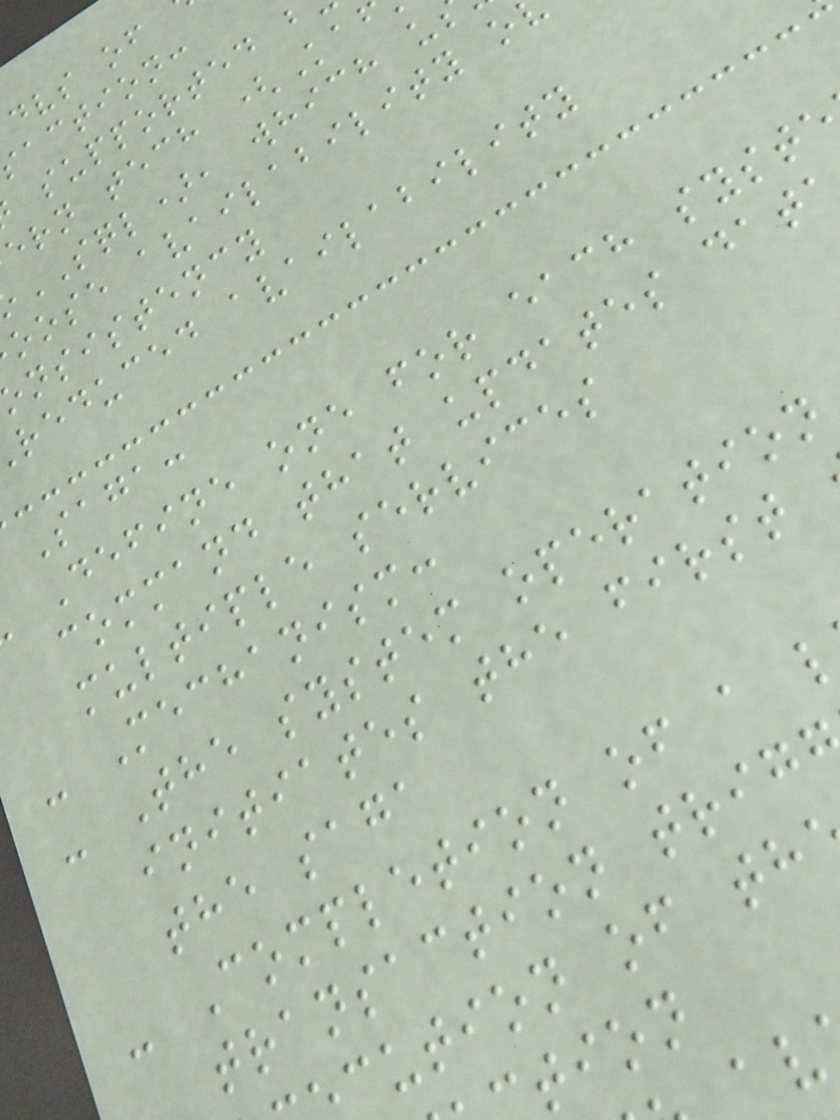action:
supported b
ern tech (Ka
SQL), which u
oose availability o
nsistency
reduced availability
Saga:
Define one for each syst
command that updates dat
multiple services
- Mechanism:
- The system operation
initiates the first
the saga
- Completion of a
transaction trig
cution of th
tion
